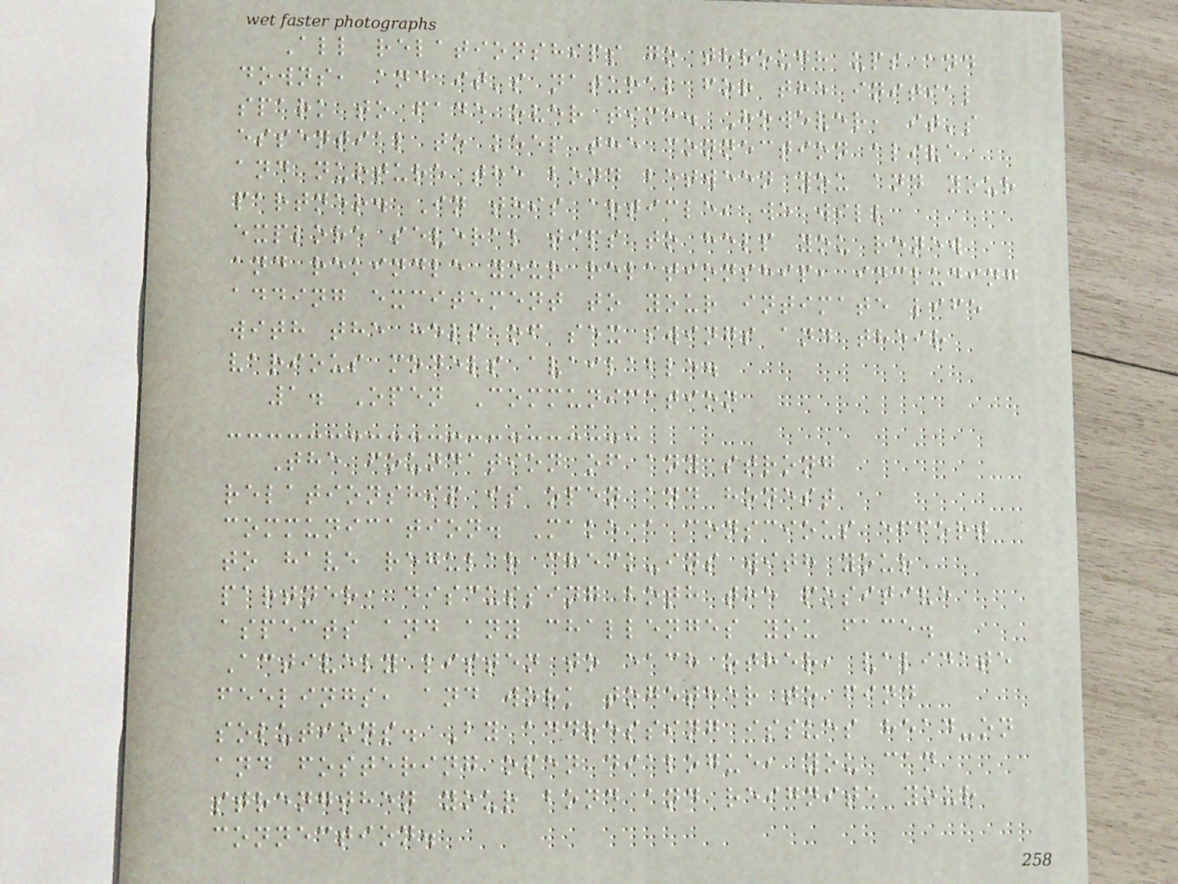All relationships go through ups and
downs, and it's natural for the initial
spark to fade over time. However, it's
essential to keep the connection alive
and nurture the bond between you and your
partner. In this article, we will
explore several tips to help you renew
and rekindle your relationship, including
adding excitement to your intimate life
with the help of sex swings and their
various models available.
1. Open Communication
The foundation of any strong
relationship is open and honest
communication. Make a conscious effort
to have regular check-ins with your
partner, discussing both the positive
aspects and any challenges you face.
Actively listen to each other, validate
feelings, and work together to find
solutions. By addressing issues head-on
and fostering open dialogue, you can
strengthen your bond and reignite your
connection.
